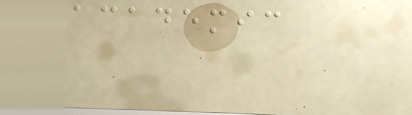academic
